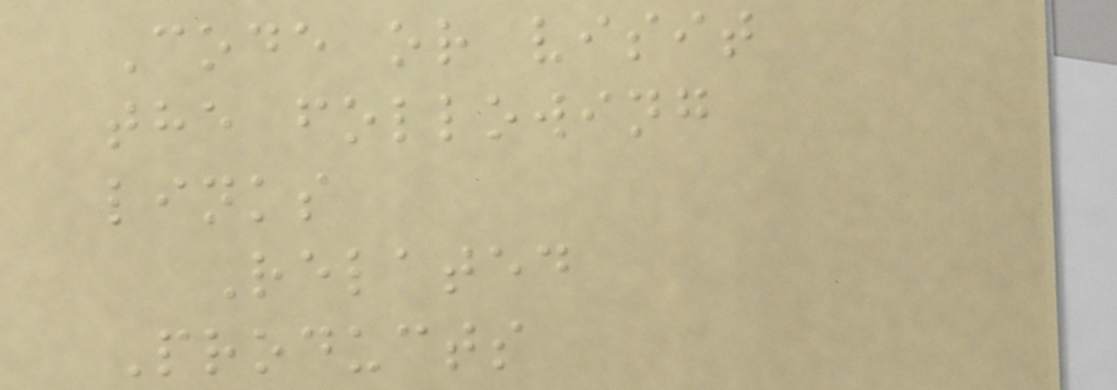Code or visit
the following
links
Related
Products
